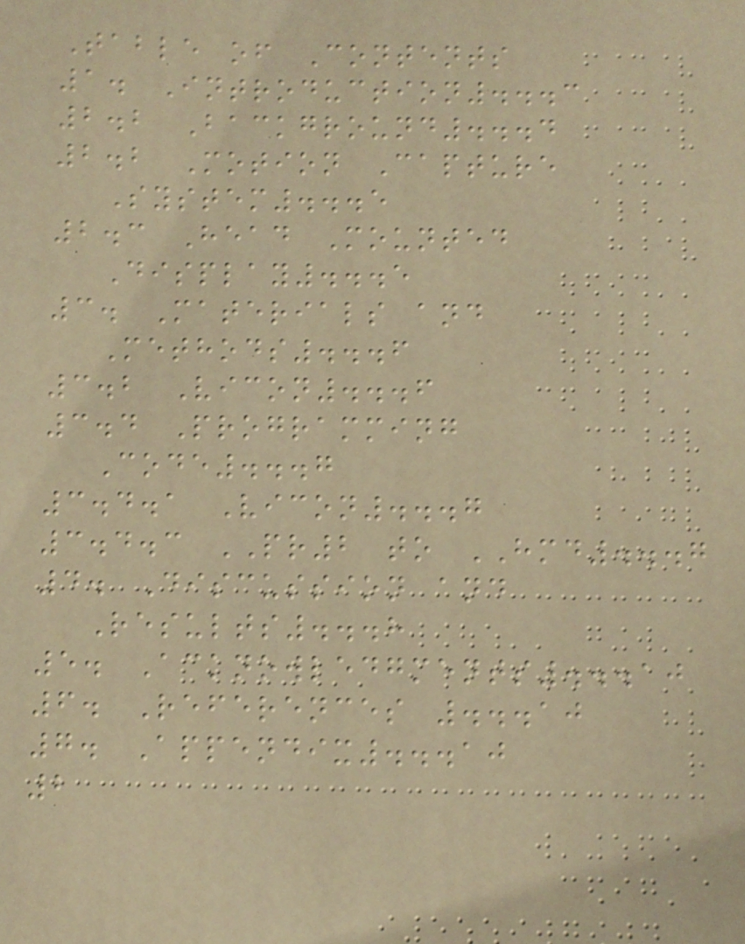Table of Contents
1. Introduction...3
2.2 Background...4
2.2 Motion Capture
System...5
2.3 Head Mounted
Display...5
3. Materials and
Methods...6
3.2 Vicon...6
3.4 Programming
Code...7
3.4.1 Vicon...7
3.4.3 PR2 to HMD...7
4. Discussion and
Results...8
5. Acknowledgments...10
6. References ...10
7. Appendix...10
2
